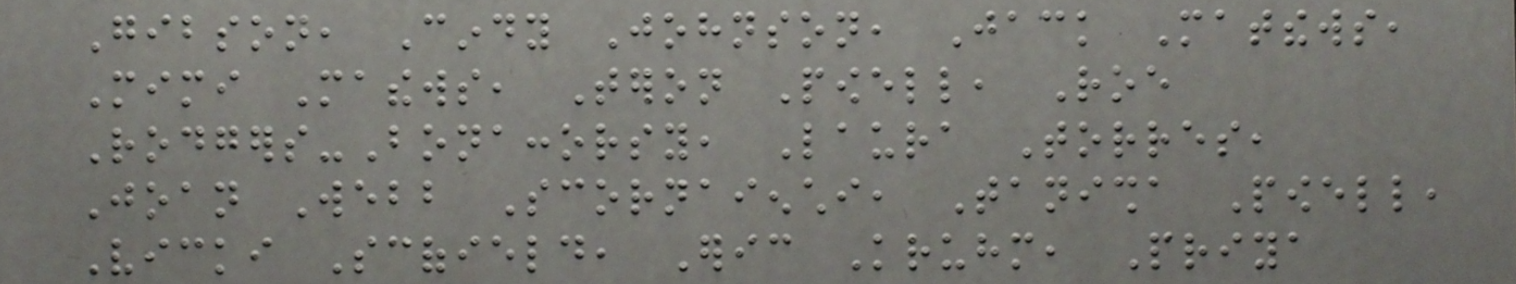Gibson, Cindy Johnson, Jack Matthews,
Mimi Mathews, Teron Powell, Roe
Rodgers-Bonaccorsy, Laura Torres,
Joan Webb Scornaienchi, Tanisha Powell,
Vicki Scofield, Eric Kruhm, Priya
